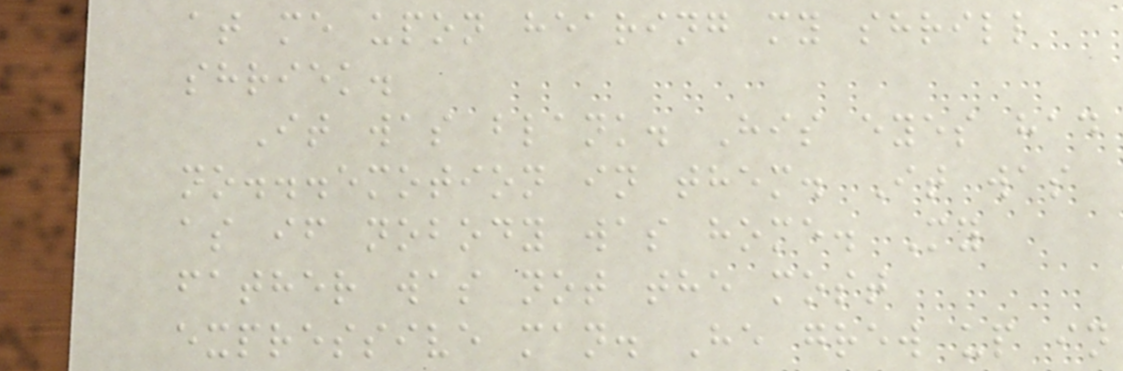at me upon hearing my shrill
shriek.
It was blank. His eyes had
no...emotion in them. It was
as if nobody was home. My
father was not the most
expressive man. He grew up in
